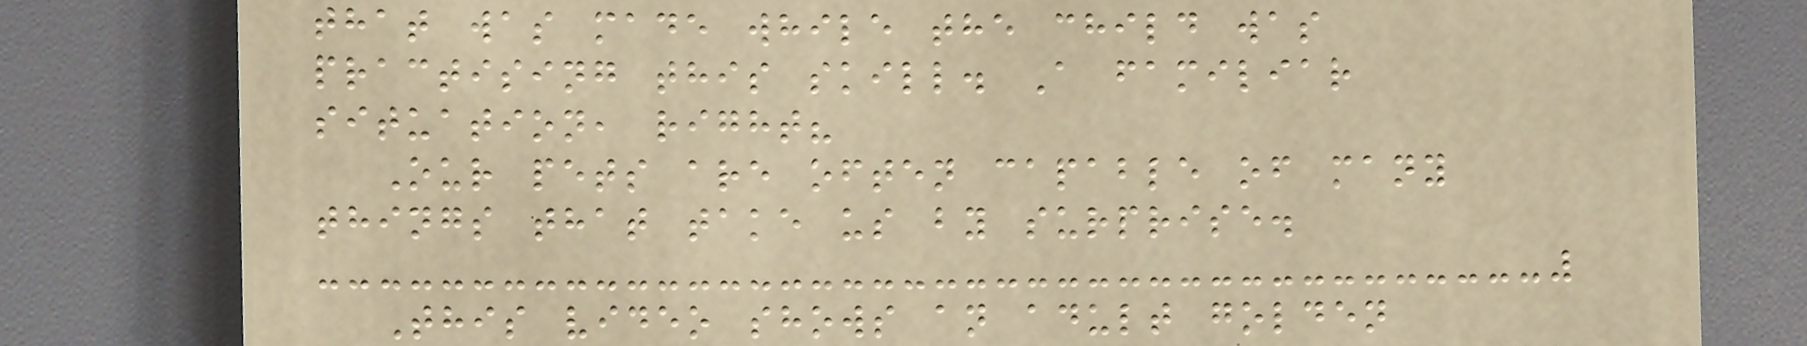that was made while the child was
practising this skill. A familiar
situation, right?
Our pets are often capable of many
things that take us by surprise.
This video shows an adult golden
